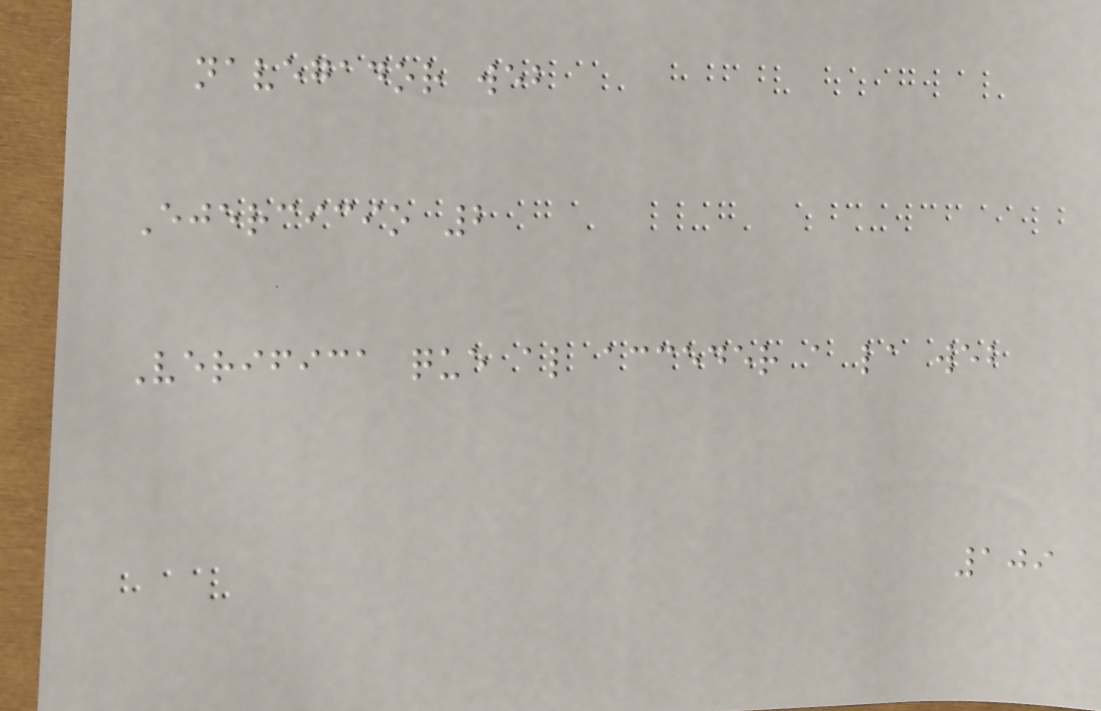navegador web
Ejercicio 2
Verifica que al acceder a la web
109
